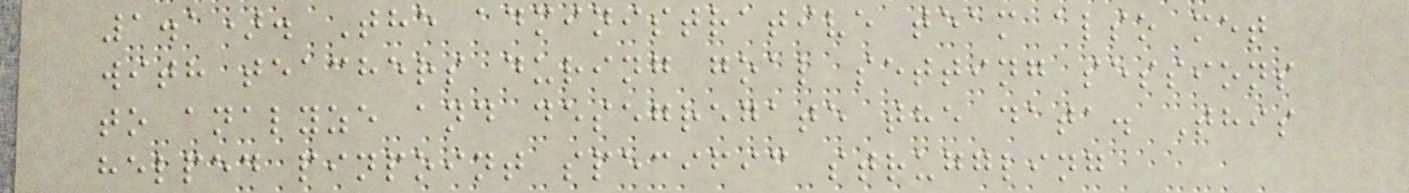1.1). The administrative team also met
with teachers during goal setting sessions
to analyze and desegregate the data. This
helped pinpoint specific struggling
